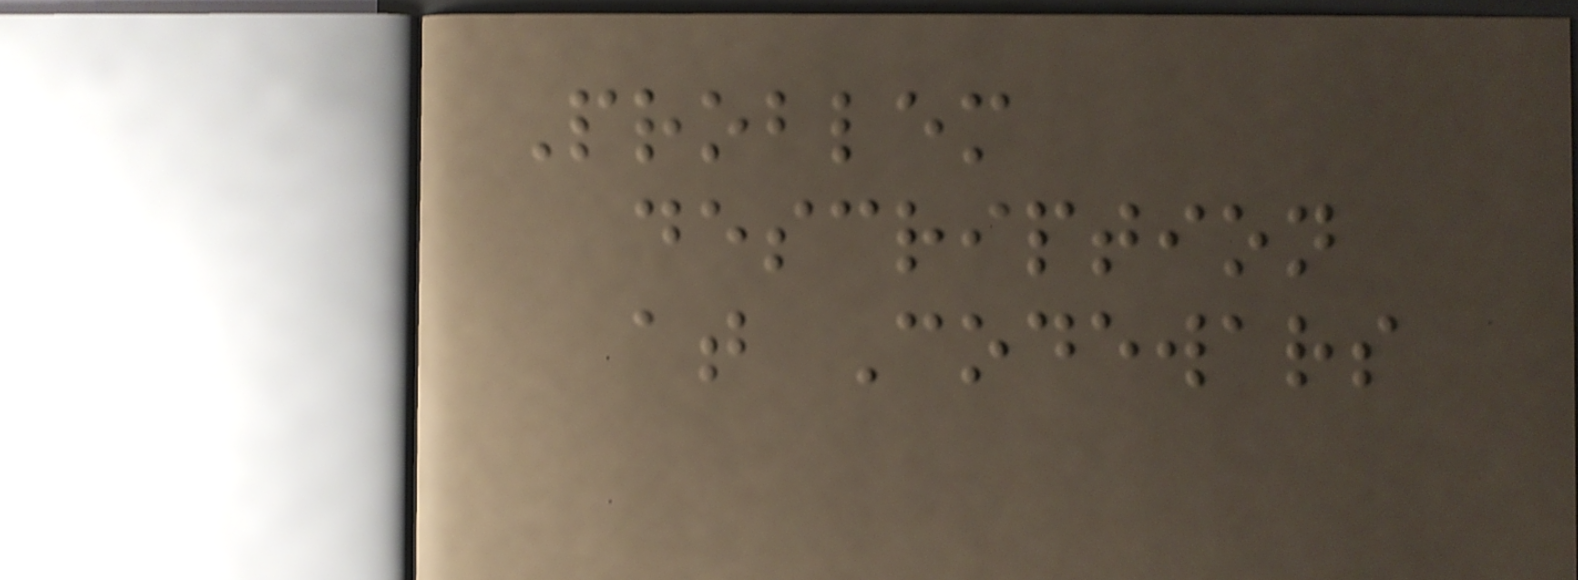Problem
description
at Codewars
